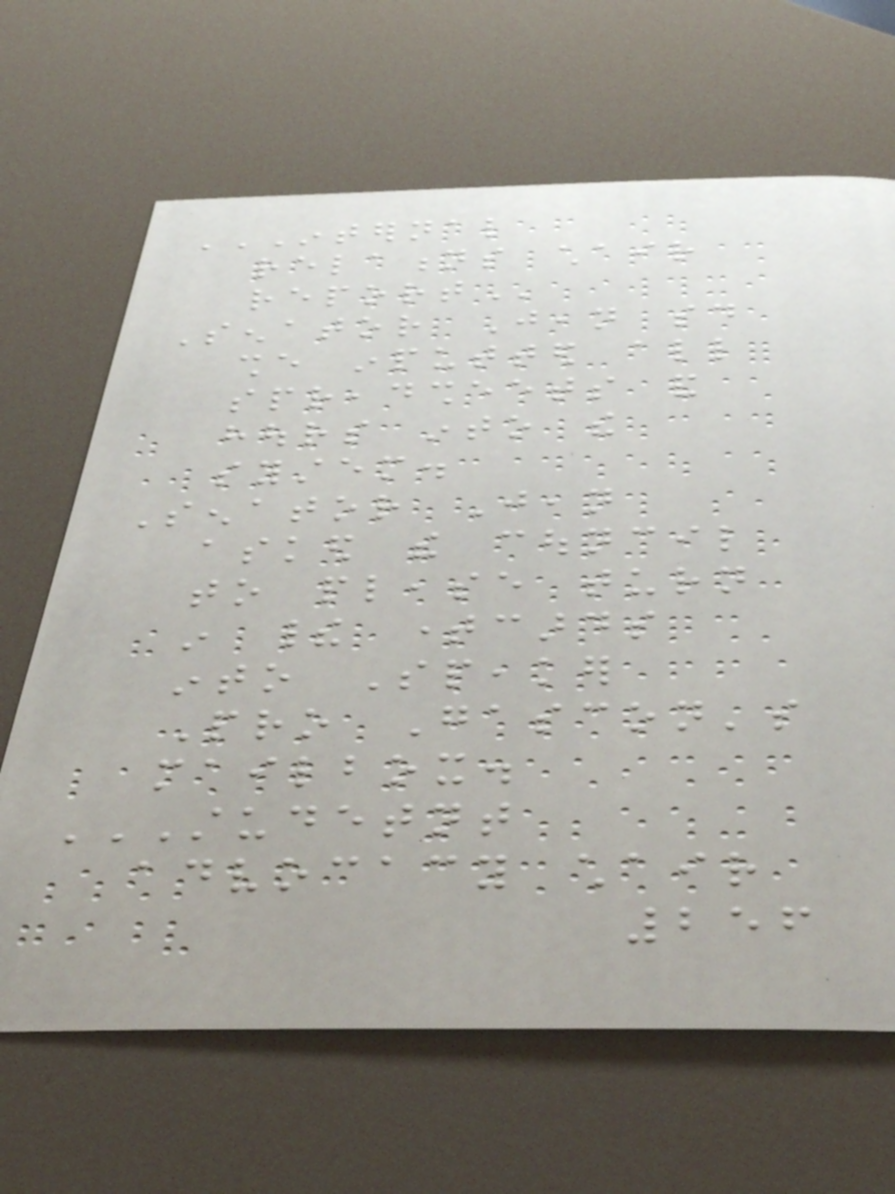INTERNAL
RELATIONS CHAIR
REPORT
Senator Jean said
she inputted all
spreadsheets and
hours into the
system.
Senator Jean
asked the council
to please turn
in their timecards
into Speaker
Pro Gascon's
mailbox.
STUDETNT
ADVOCACY CHAIR
256
